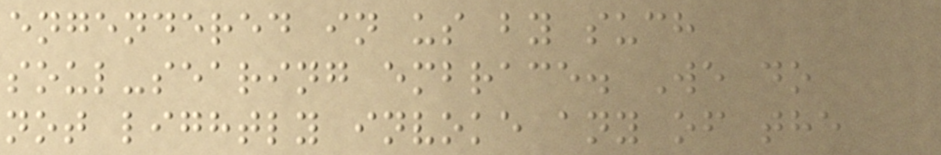engendered in us by such
soul-searing embrace. We do
not lightly invoke any of the
